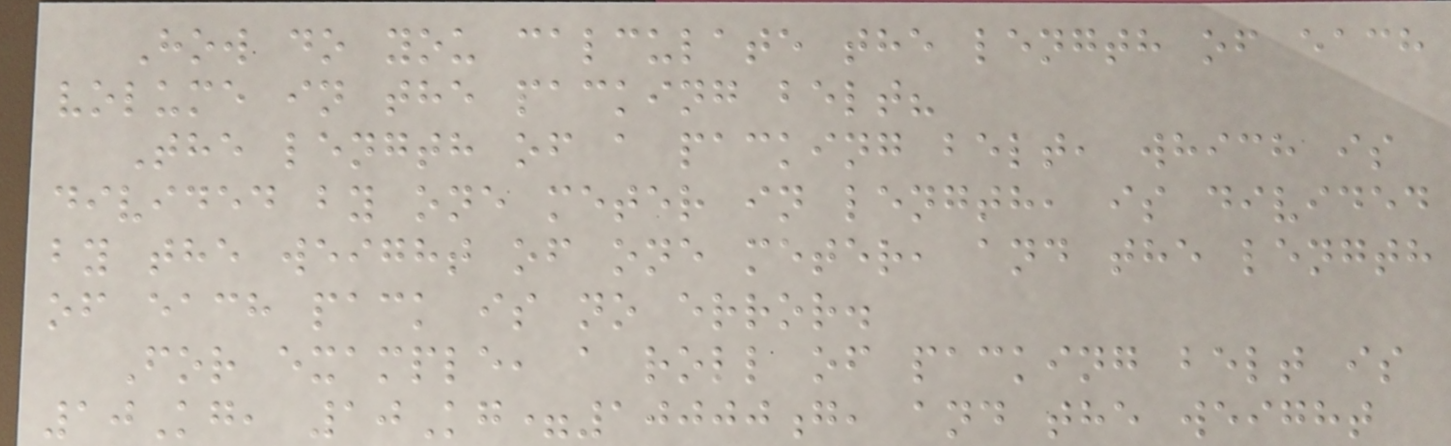How do you calculate the length of each
volume in the packing belt?
The length of a packing belt, which is
divided by one meter in length, is divided
by the weight of one meter, and the length
of each pack is no error.
For example, a roll of packing belt is
10Kg, 10Kg=10000g, and the weight
